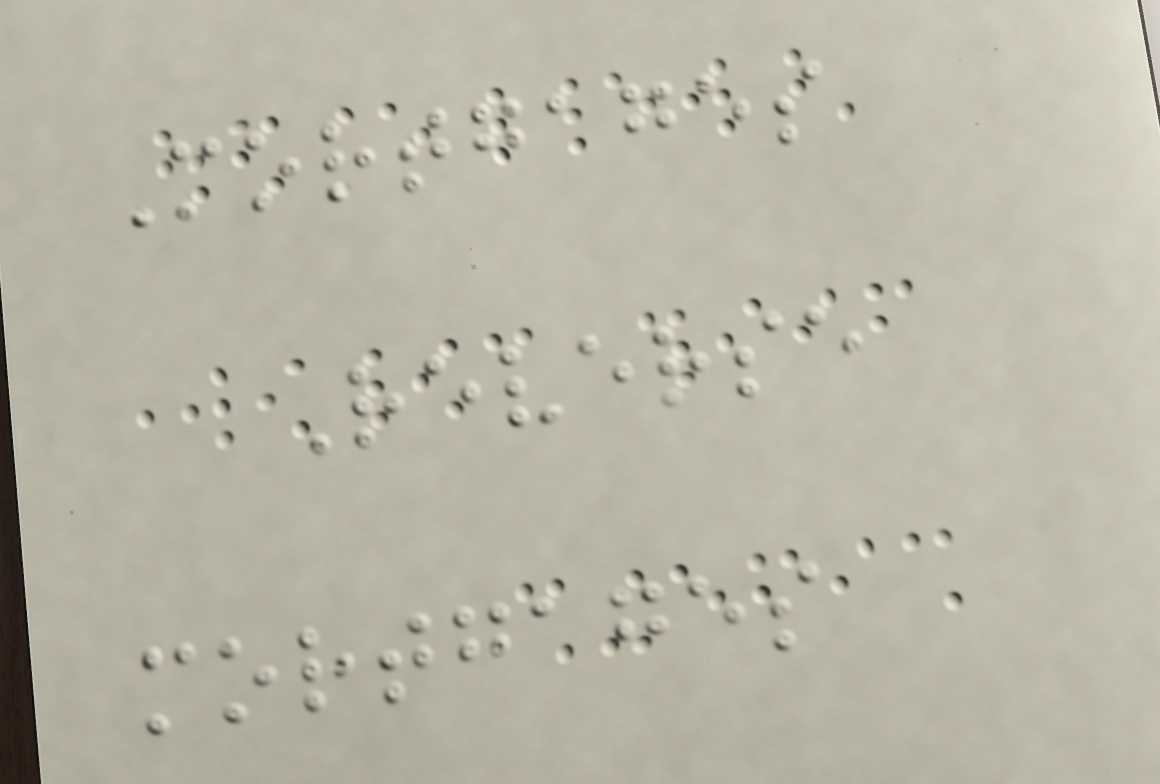Mortgages
Reverse
mortgages
